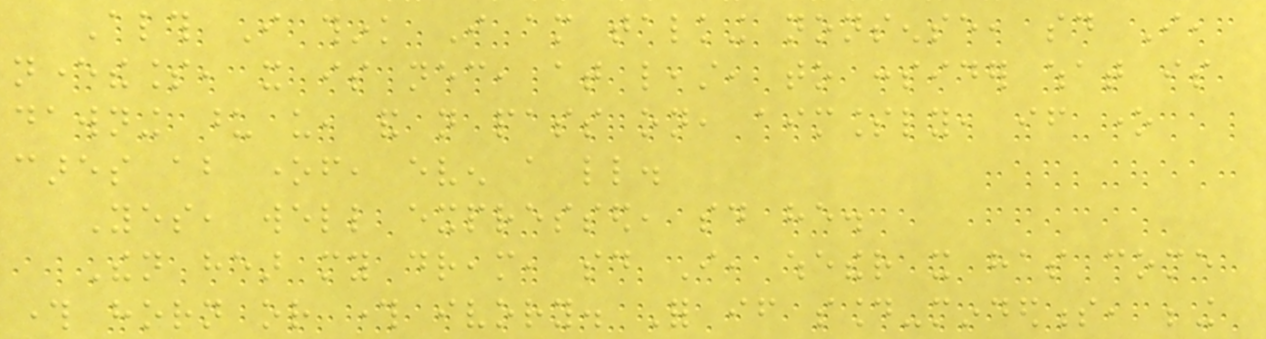Although I think I am talking nonsense, said I,
nevertheless, it is necessary, at least, to consider what is
dawning upon us, and not pass on, aimlessly, if one
cares about oneself, even a little.
Yes, well expressed, said he.
Then hear my dream, said I, whether it has come
through horn or through ivory. For if sound-mindedness, being
